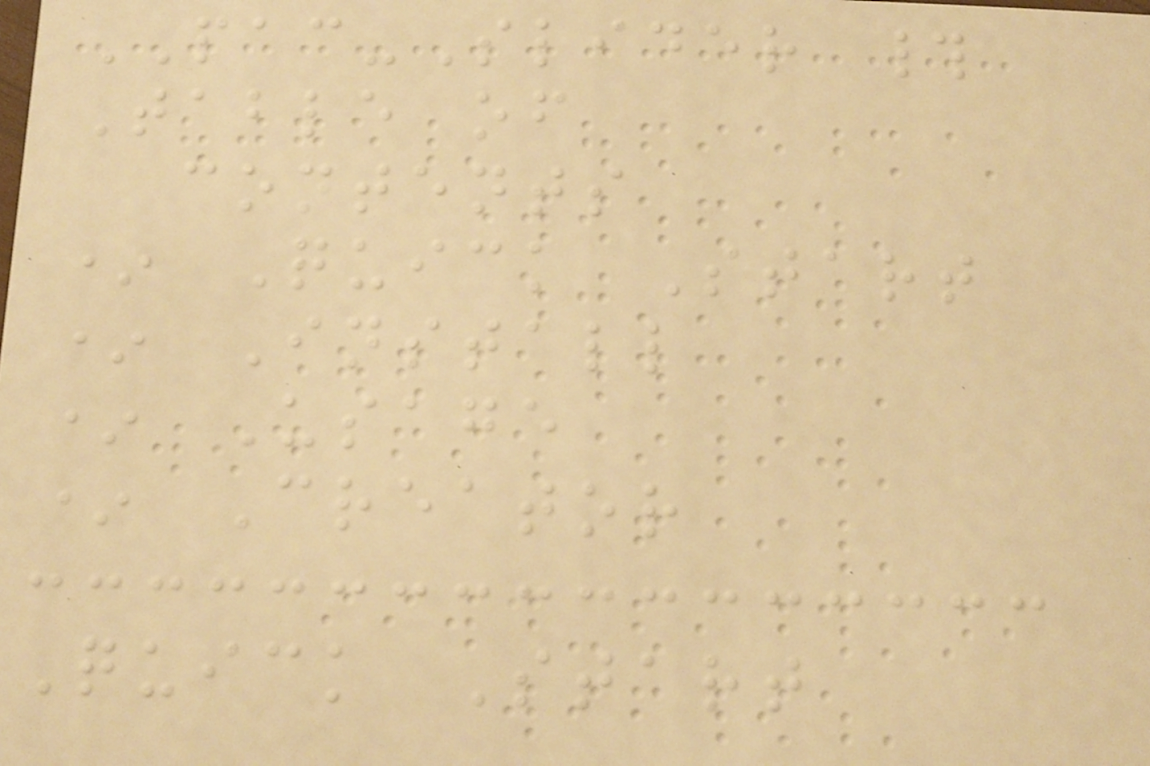PAC-Slider #
Table of
contents
* Quick Start
* Install
* Usage
* Creator
Quick Start
